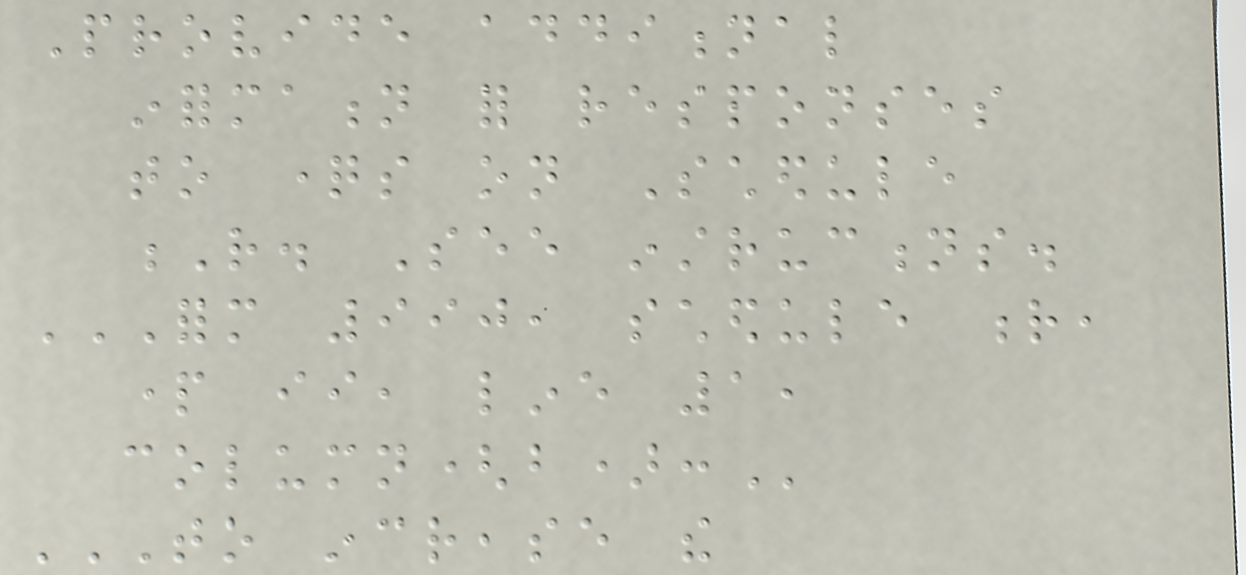Provide additional
information for responses
to questions on Schedule
R. See instructions.
FORM 990, SCHEDULE R,
PART II, LINE 1,
COLUMN(B):
TO INCREASE THE
